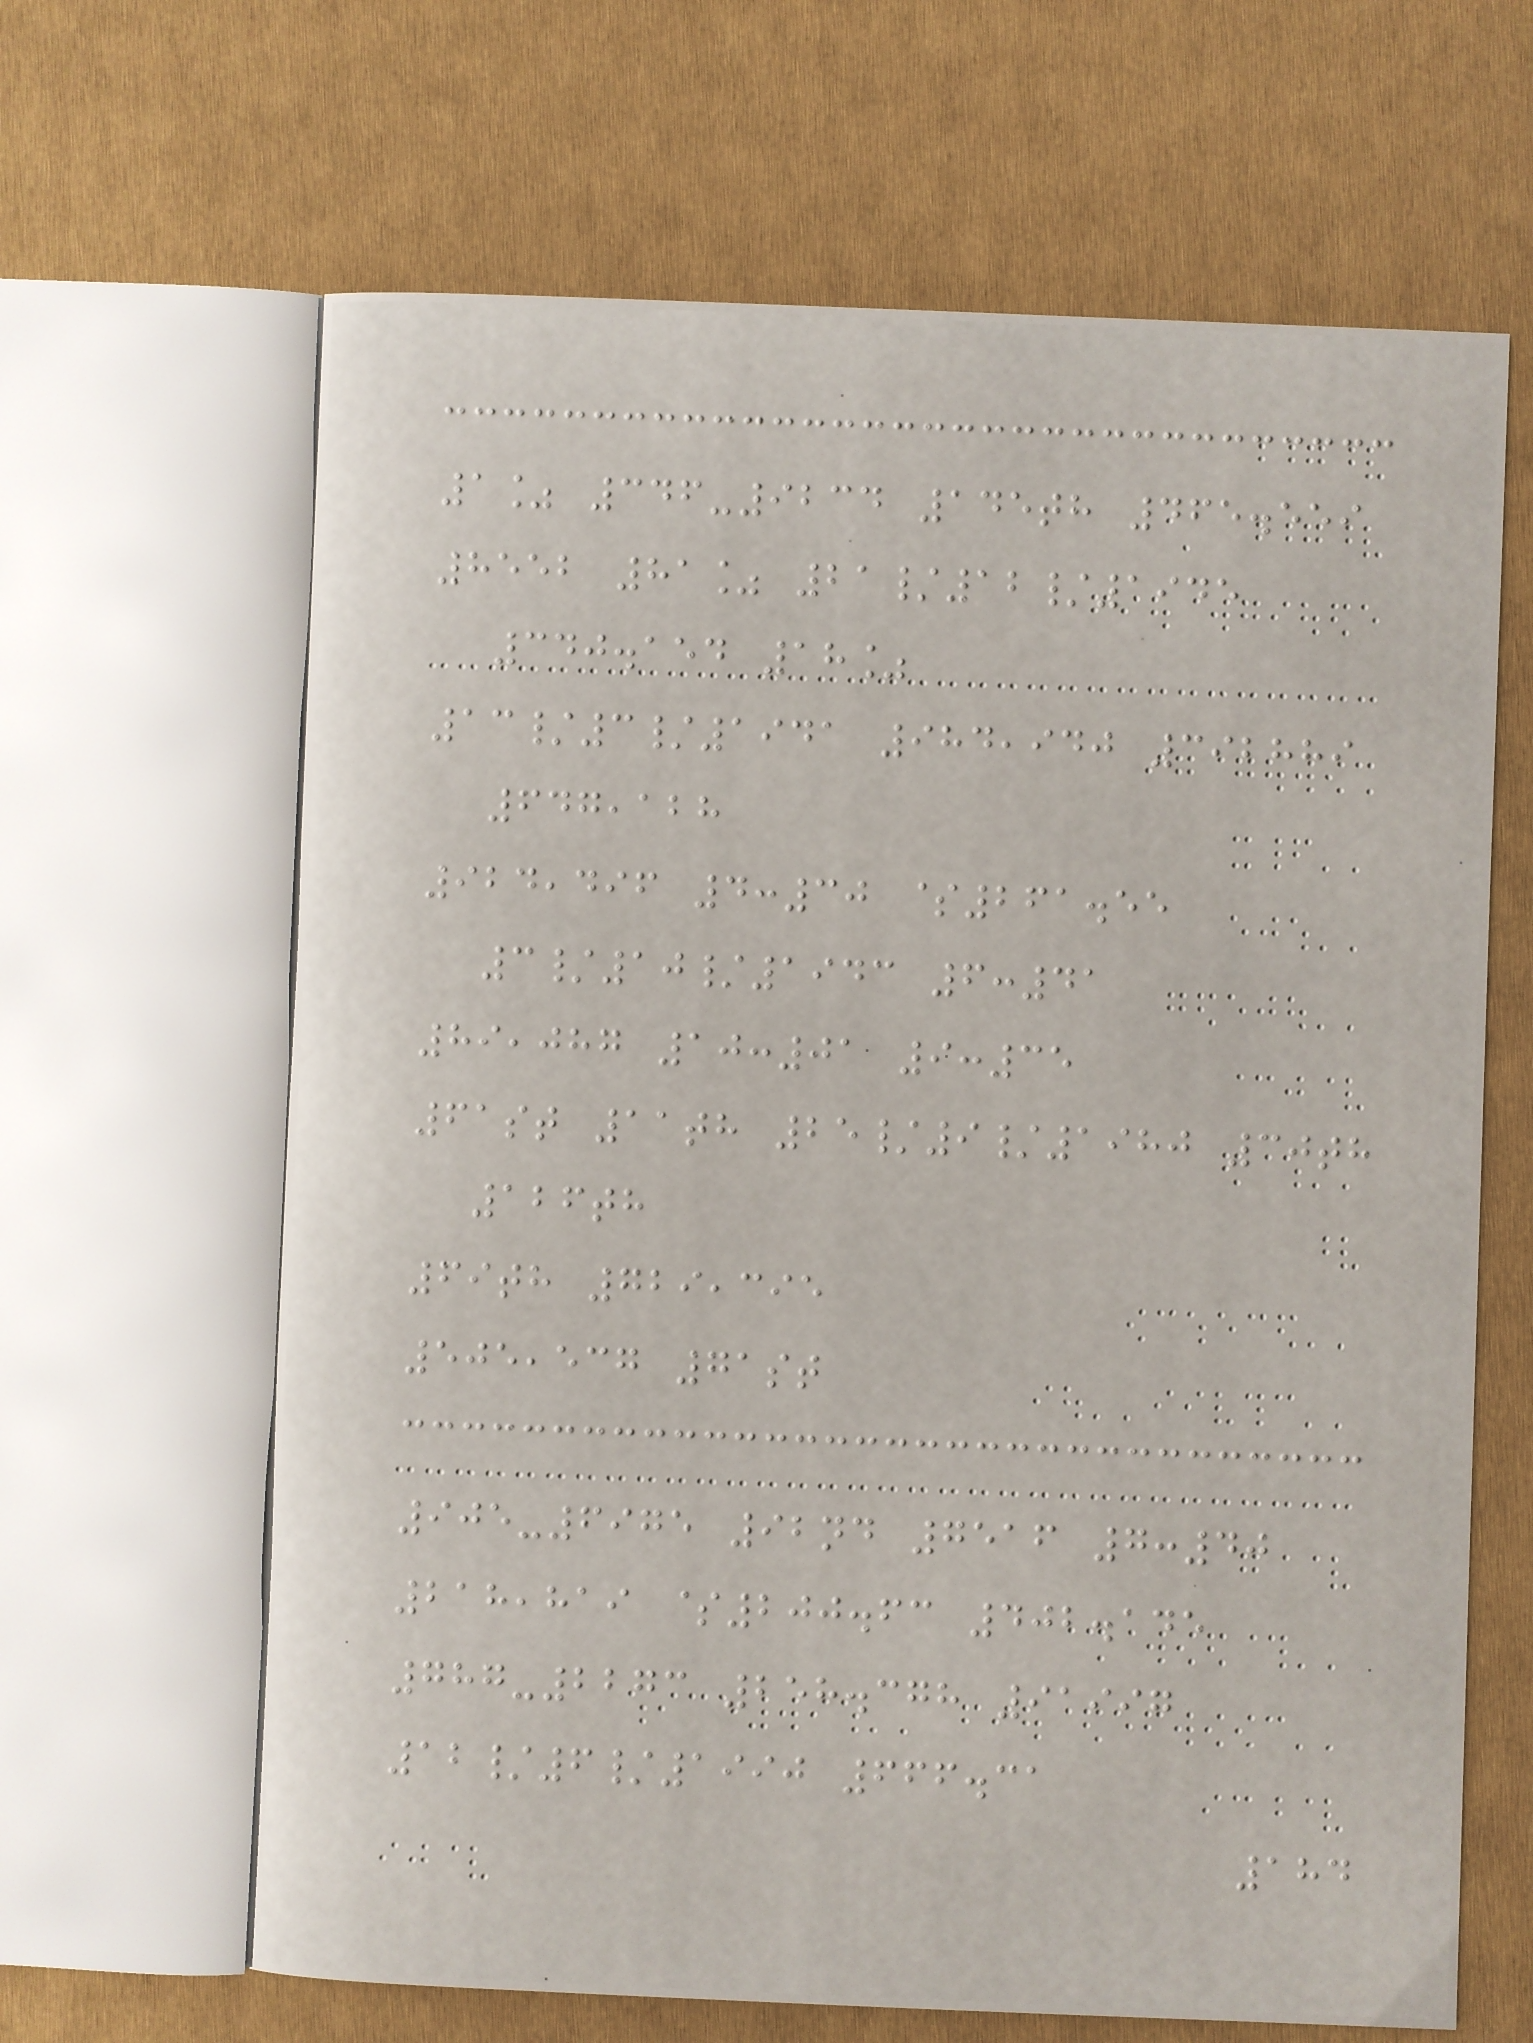1% 346-9234 145th 465.559
8552 81% 21/12/1945
340.154 18%
13/3/1941 984,940 392889
647,128
924,496 4:30 $261.55
3/10/1943 6:41
89,087 10:01 9:35
61st 11th 25/9/1980 30th
126th
69th 729,395
505,537 71st
905-6975 92nd 7516 7:40
218,819 $200.63 402.145
787-2273 258.378 91997
12/6/1990 666.31
184
